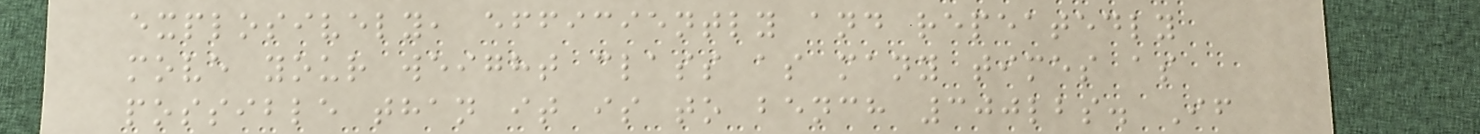explosively, efficiently and repeatedly
move your weight class as many times as
possible than it is to bench 300lbs. If
